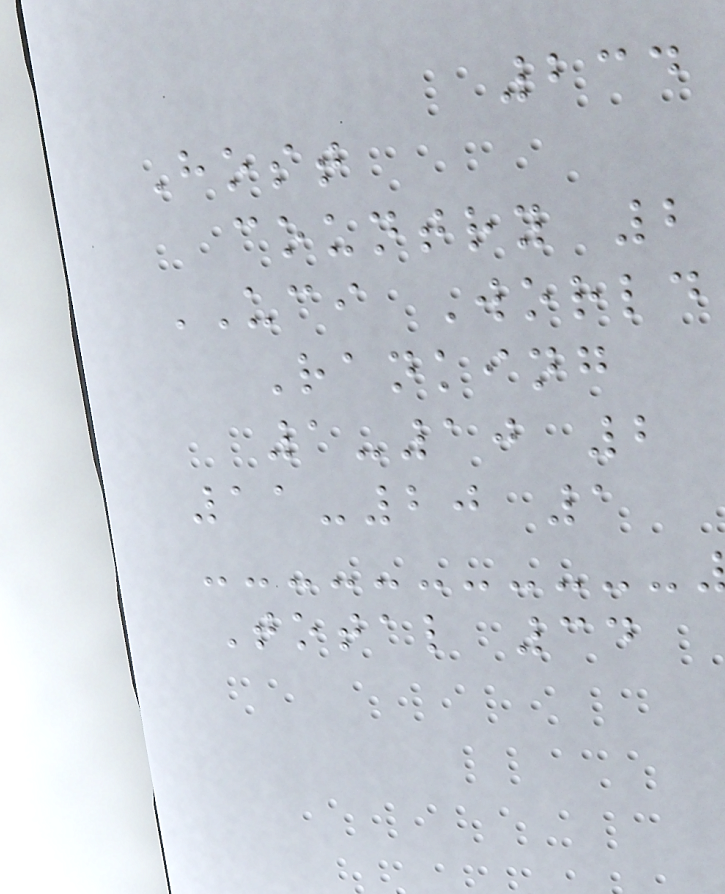234
Host
country 2
UCI World
Ranking
1-10 2
11-20 1
Total 34
